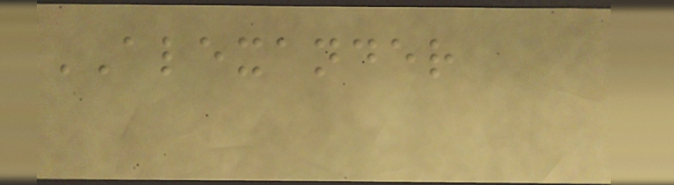ALEXANDER
